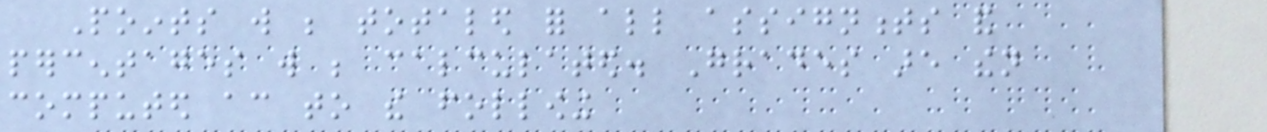Points will be totaled for all assignments and
percentages will be calculated. Grades are then
computed according to the following
